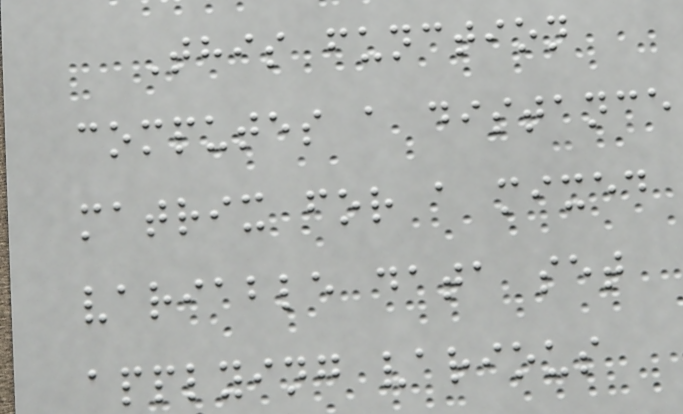This function
computes a distance
matrix for a mixed
variable data set
applying various
